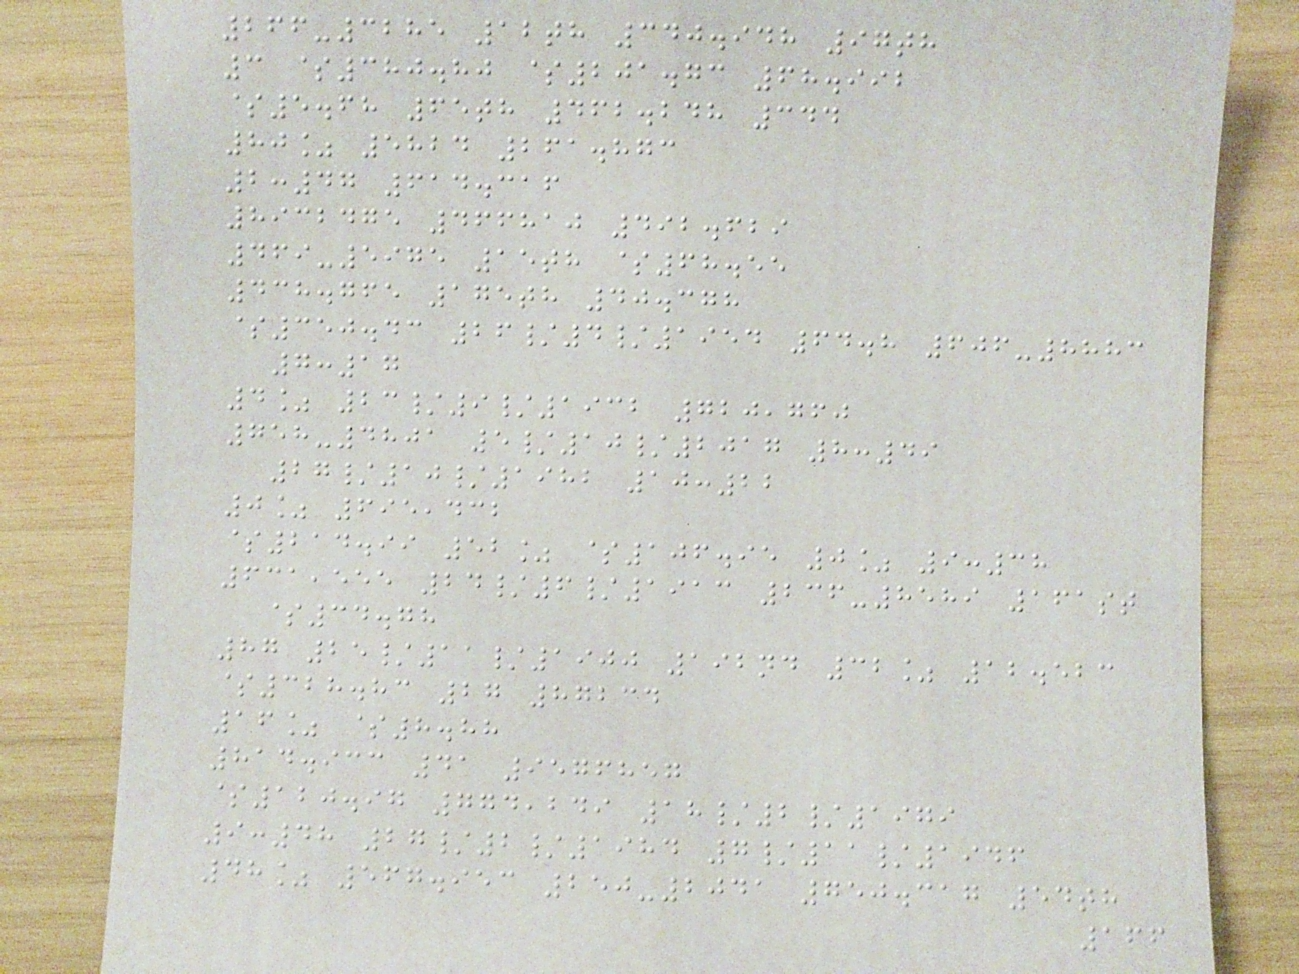266-3285 12th 340.948 97th
3 $380.80 $201.73 68.992
$5.68 65th 462.248 344
80% 5824 261.873
2:47 614.316
8932475 466810 492.629
469-5975 15th $68.55
438.765 175th 40.378
$350.43 26/4/1954 64.8 606-8883
7:17
4% 23/9/1932 720,760
758-4801 5/10/2017 8:49
27/10/1982 10:22
0% 695,432
$214.99 52% $106.95 0% 9:38
631,555 24/6/1913 236-8589 161st
$34.78
87 25/11/1900 192nd 32% 12.523
$328.83 27 87234
16% $8.88
814.933 41 9576857
$120.97 774,249 18/2/1979
9:48 27/2/1984 7/11/1946
48% 567.953 250-2041 750.317 54th
166
